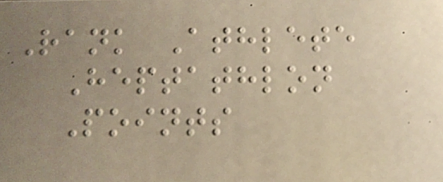Rank Athlete
Heptathlon
Points
